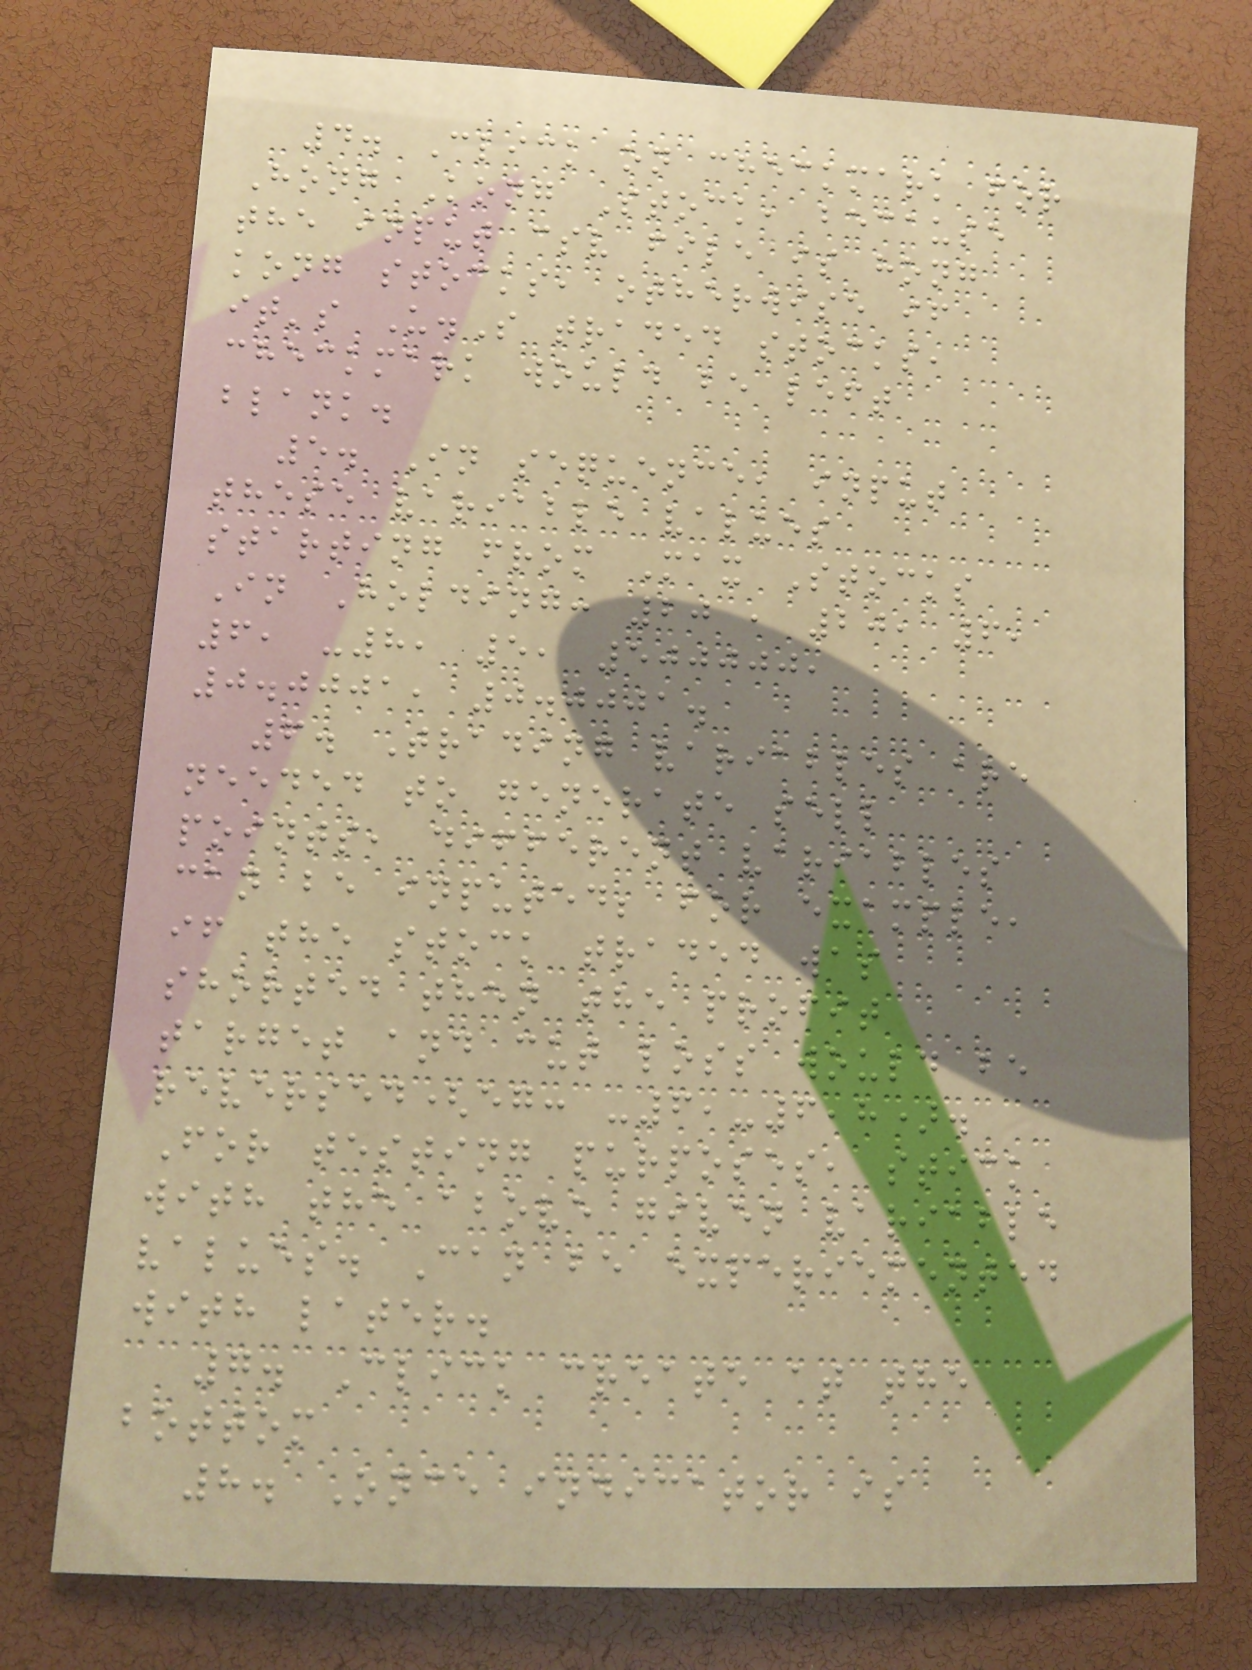4. Click on checkmark for
Hong Kong Stock, because
the input csv file is hong
kong stocks, otherwise if
it's U.S traded stocks,
checkmark would be left
blank.
5. In sequence, input
these variable values
starting from Max Stocks
In Holding: 20 , 20, 6,
6, -8, 5, 500000,
0.0001, 0.0001.
6. Trading variables are
needed to generate sell
points, different variables
can be inputed; for example,
if the stock traded was
shorted then the profit
target and cut loss would be
reversed(eg: -6,-6,8).
For testing purposes, stick
with the above given variable
values. Can be experiemented
with later.
7. Click create at the
bottom
8. Once indicator is
